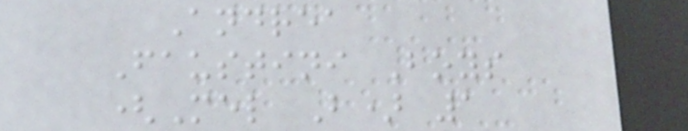Andrea
Faustini Boys
(Mel B) 1
